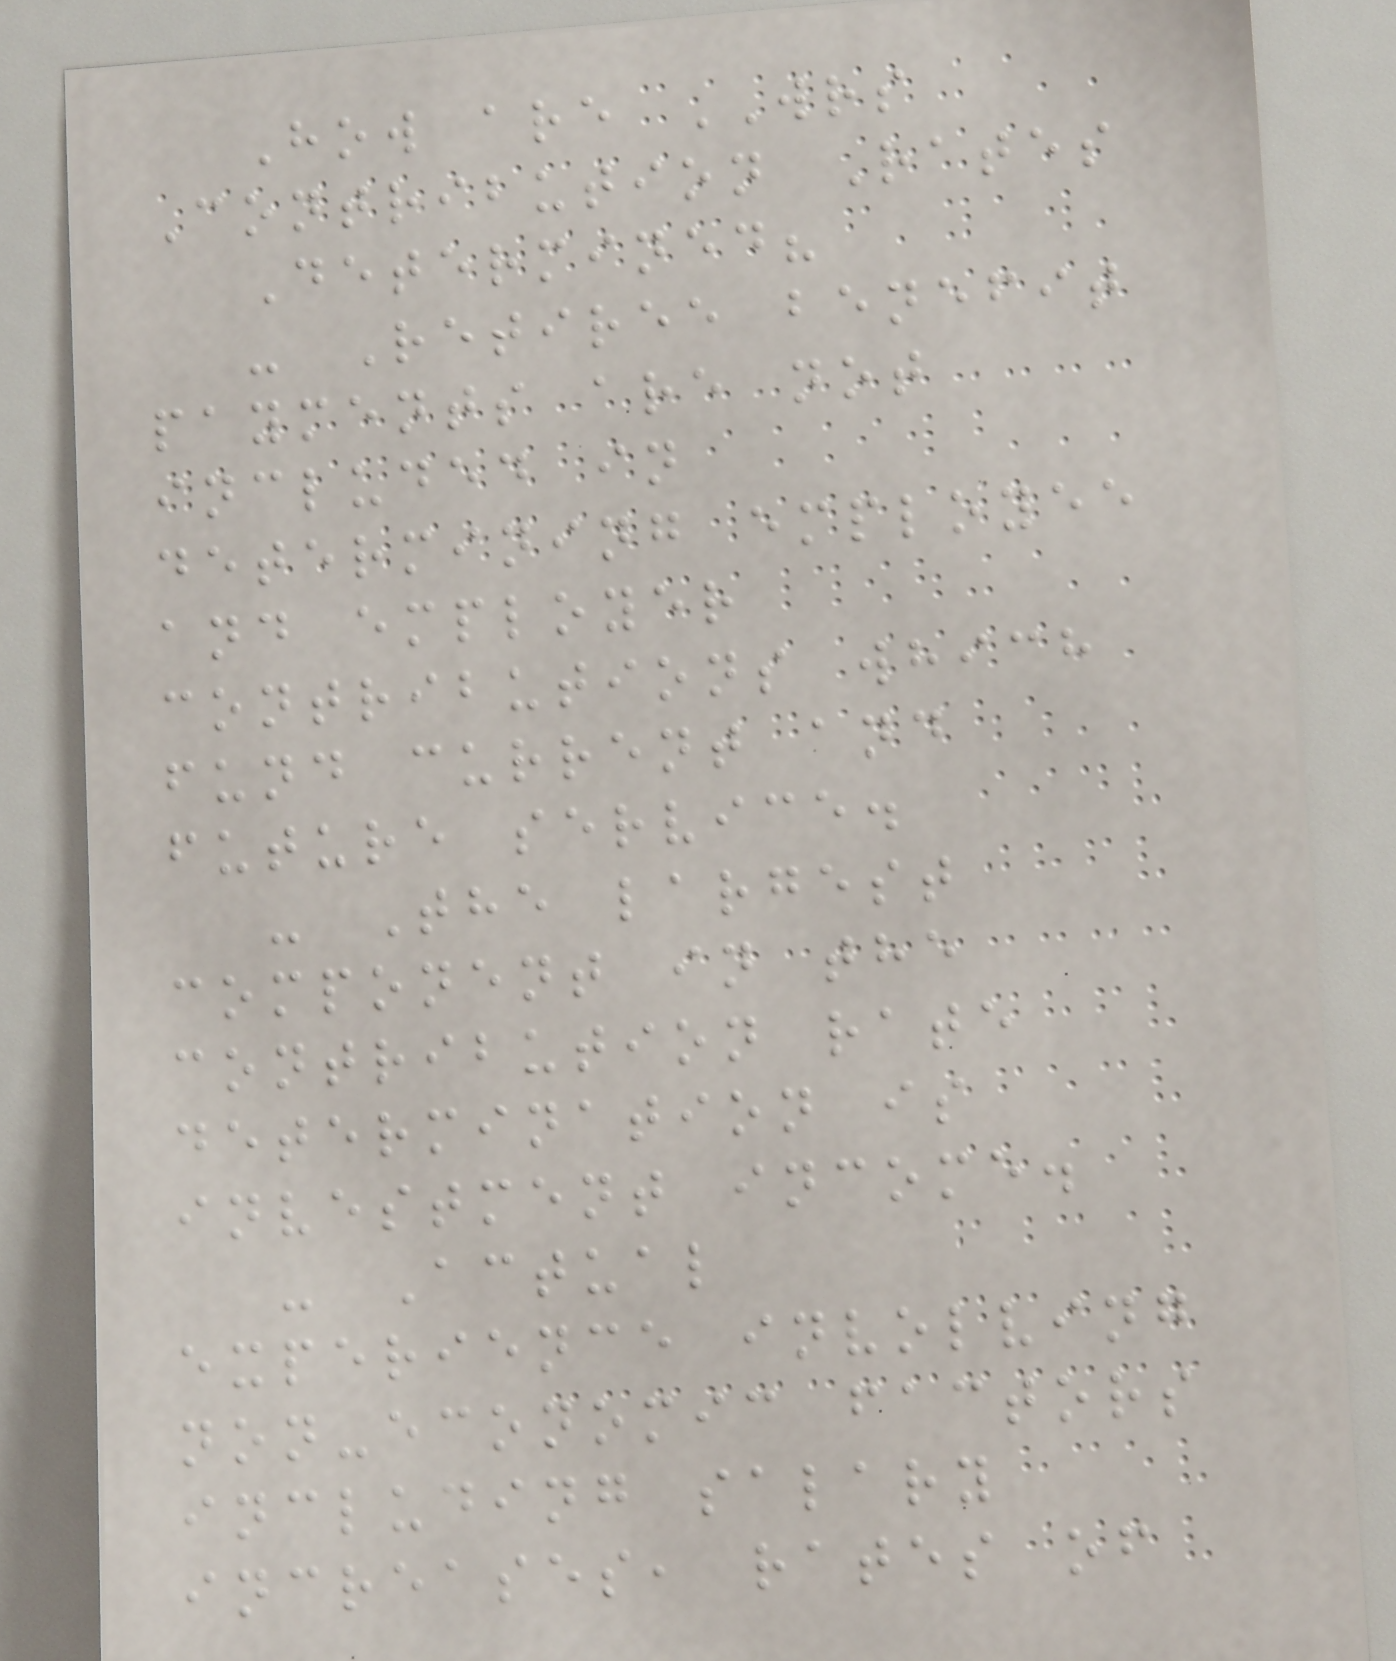How are WRS
Contribution Rates
Determined?
- Retiree benefit
payments are not
included in
determining employee
and employer
contributions which
fund current and
future service.
- The largest
component in the
contribution rate
determination is
investment income.
- Actual
experience involving
non-economic factors
including salary
increases, rates of
